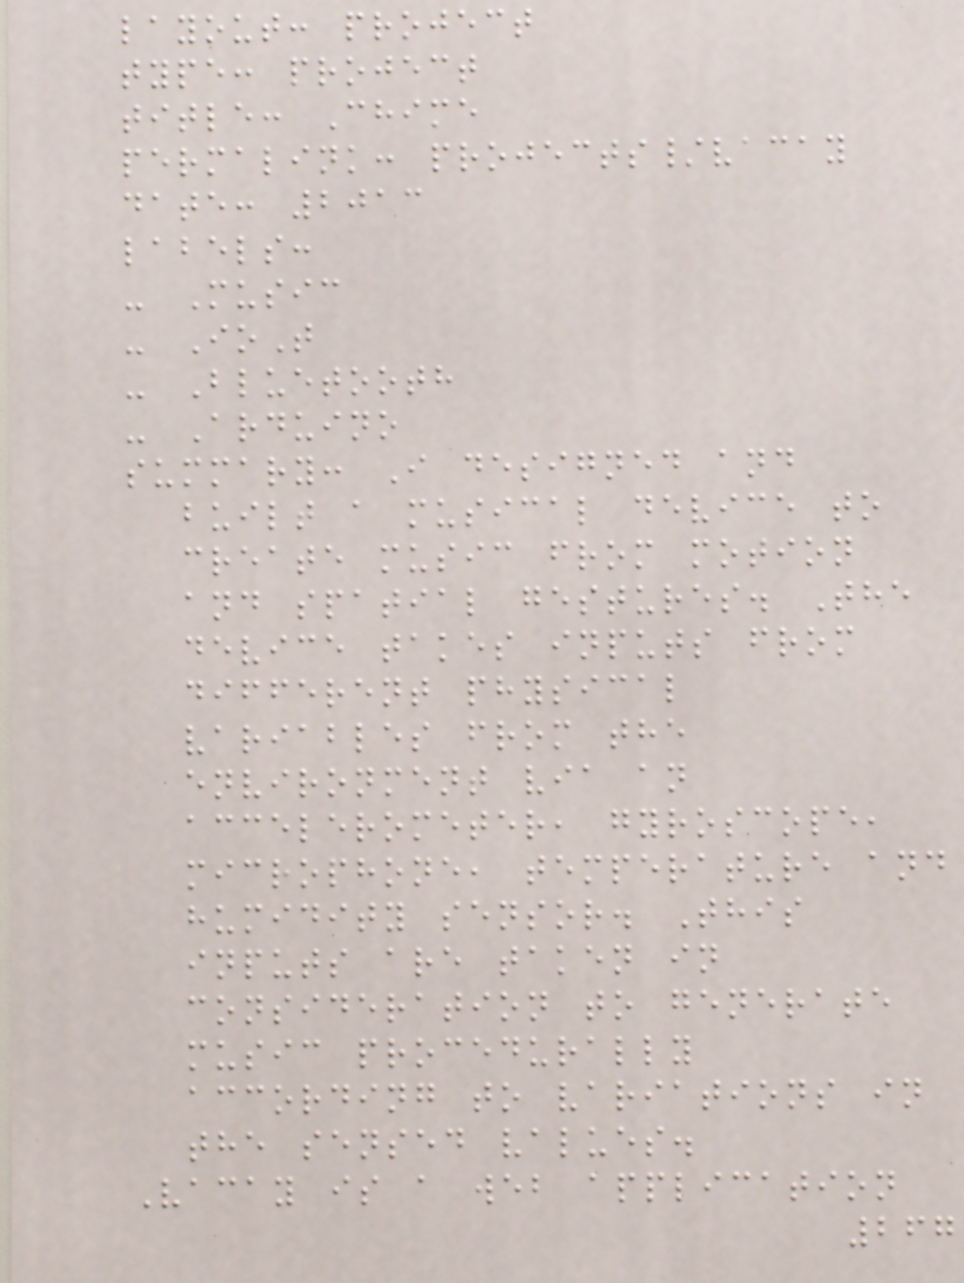layout: project
type: project
title: Chime
permalink: projects/vacay
date: 2013
labels:
- Music
- IoT
- Bluetooth
- Arduino
summary: I designed and
built a musical device to
create music from motion
and spatial gestures. The
device takes inputs from
different physical
variables from the
environment via an
accelerometer, gyroscope,
microphone, temperature and
humidity sensor. This
inputs are taken in
consideration to generate
music procedurally
according to variations in
the sensed values.
Vacay is a web application
267
